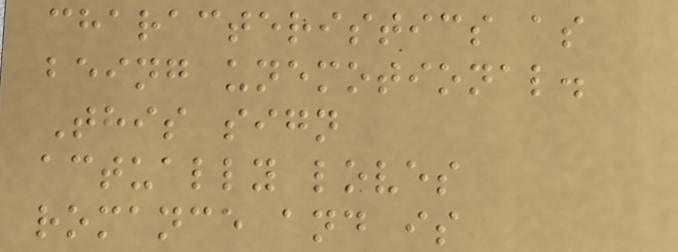characteristics as
being unemotional.
This sign
actually loves
romance and is
